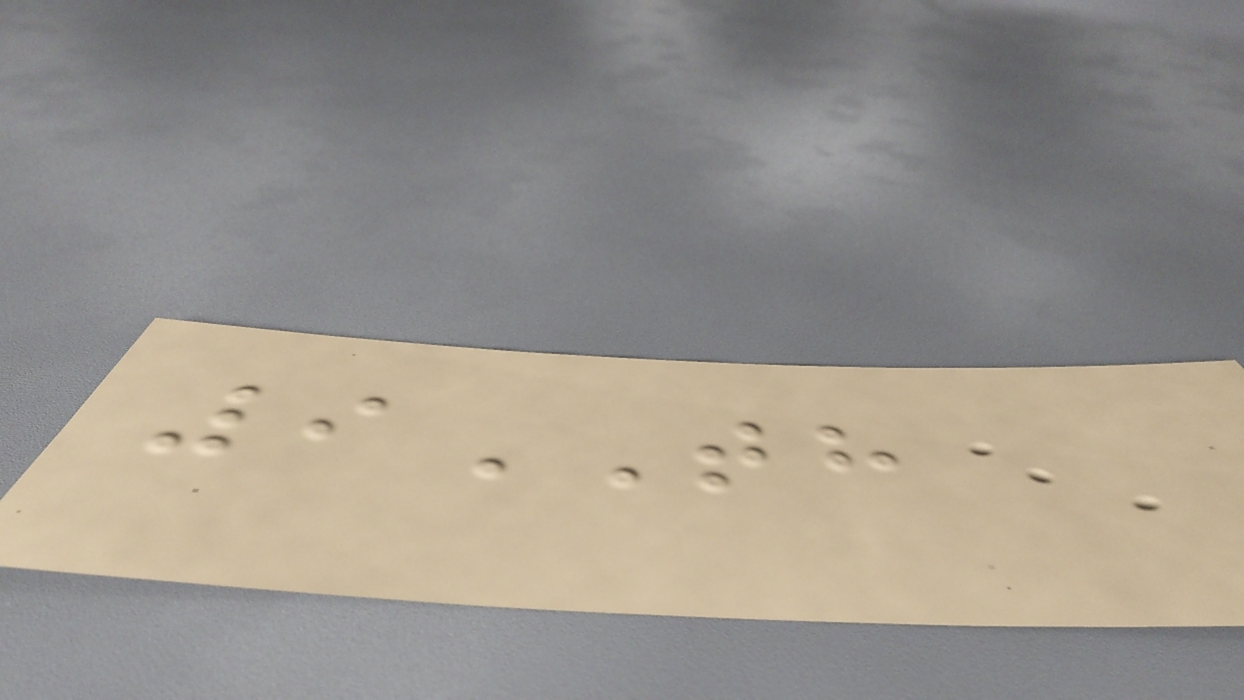9TH
